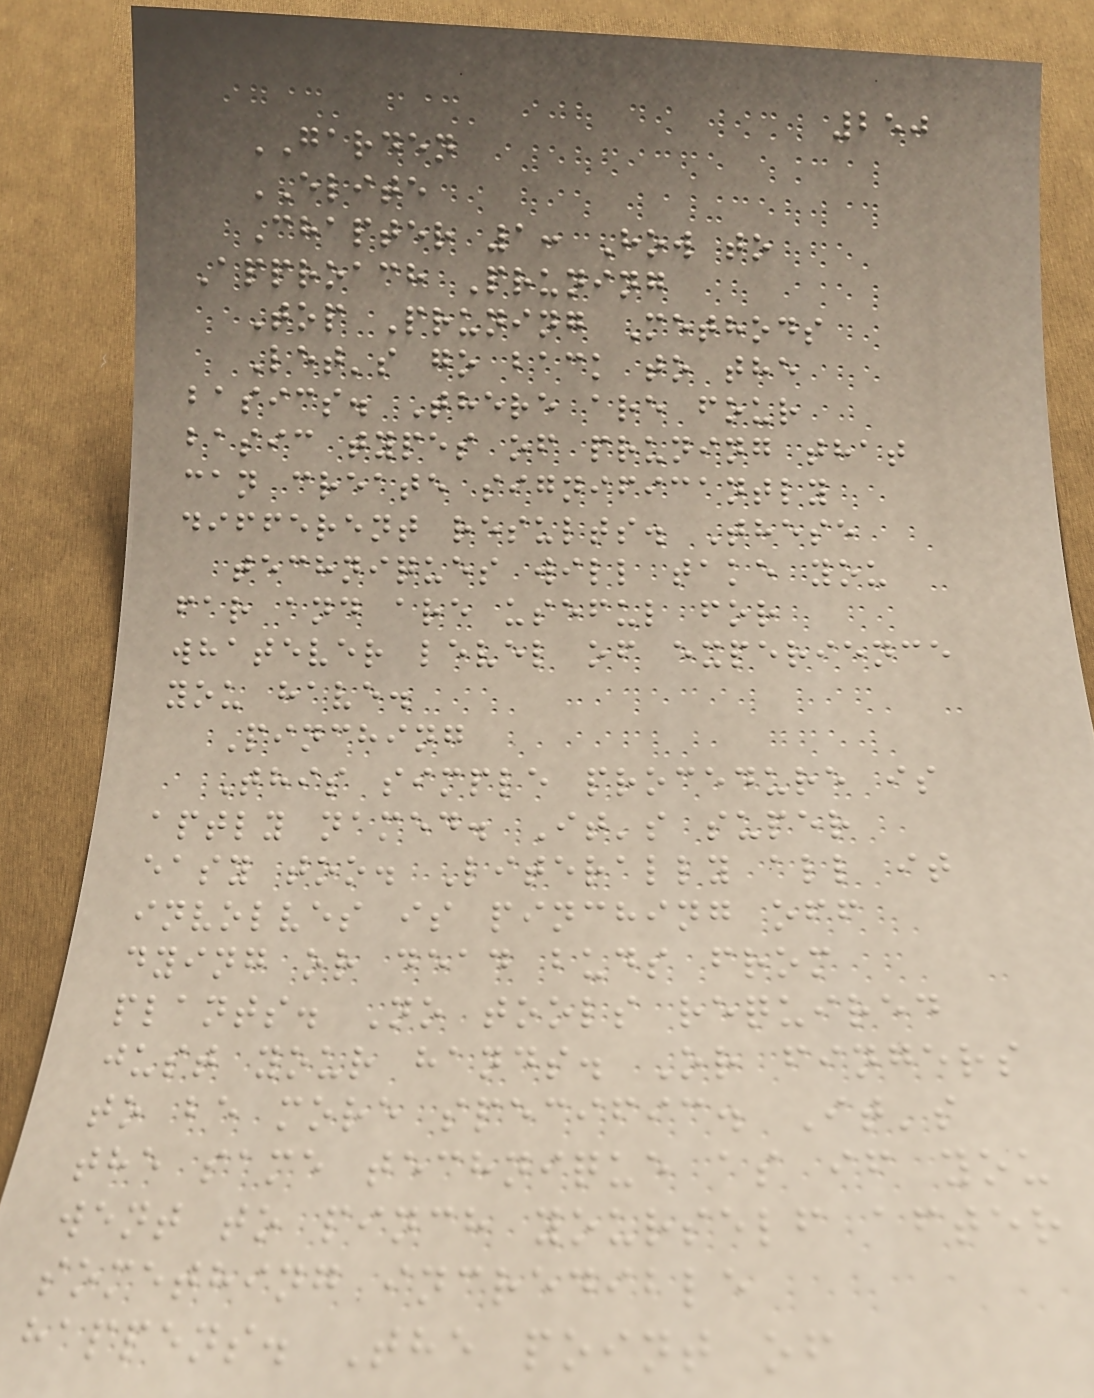250
GARDEN
ELITE
Chapter 1: How to
Approach Pruning
Top Pruning Methods
Let's go back to the
basics. There are four
basic types of pruning that
can create significantly
different results. These
techniques will take you
far and are useful for
whatever level of experience
you have.
Pinching
This simple procedure is
aptly named. It's super
easy too. Literally all it
involves is pinching off
dying or dead buds from
plants. No tools required
just your hands. Or fingers
to be more specific. It's
the same technique as if you
went to pinch yourself after
something incredible
happens. The point of
